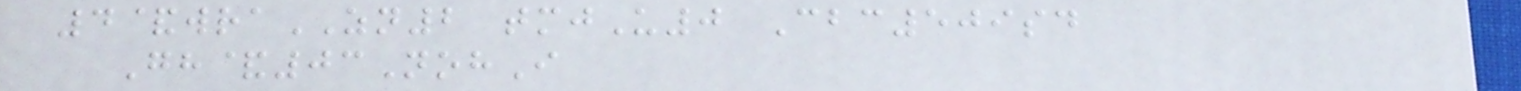4&wraZN2 tmjU0 Cbc509sd
Gh&03NohI
